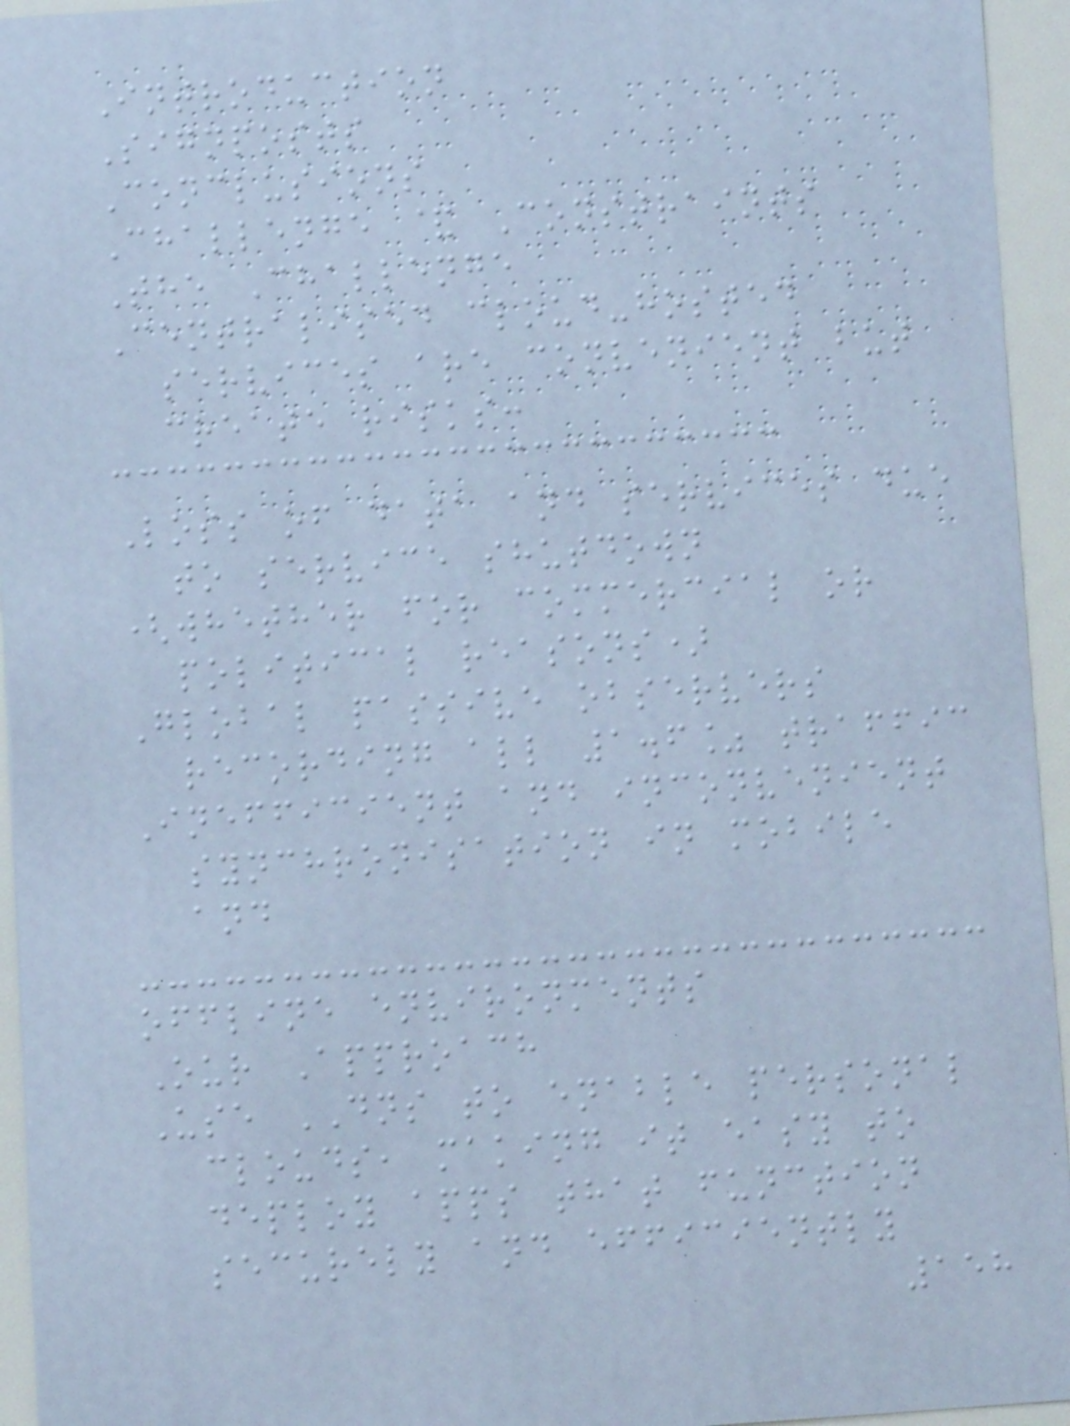Introduction
Signposts
Conclusions
Challenge & Constraints
The Challenge
Centralised cloud-hosted
services are convenient but
create risks:
Loss of data and services due
to service shutdown
(whether for commercial or
political reasons)
Global passive observers
recording all 1.6% traffic
Inefficient and inconvenient
synchronisation in mobile
and
offline environments
Our Approach
Use DNS to enable personal
clouds, making it easy to
deploy apps that function
securely and efficiently
158
